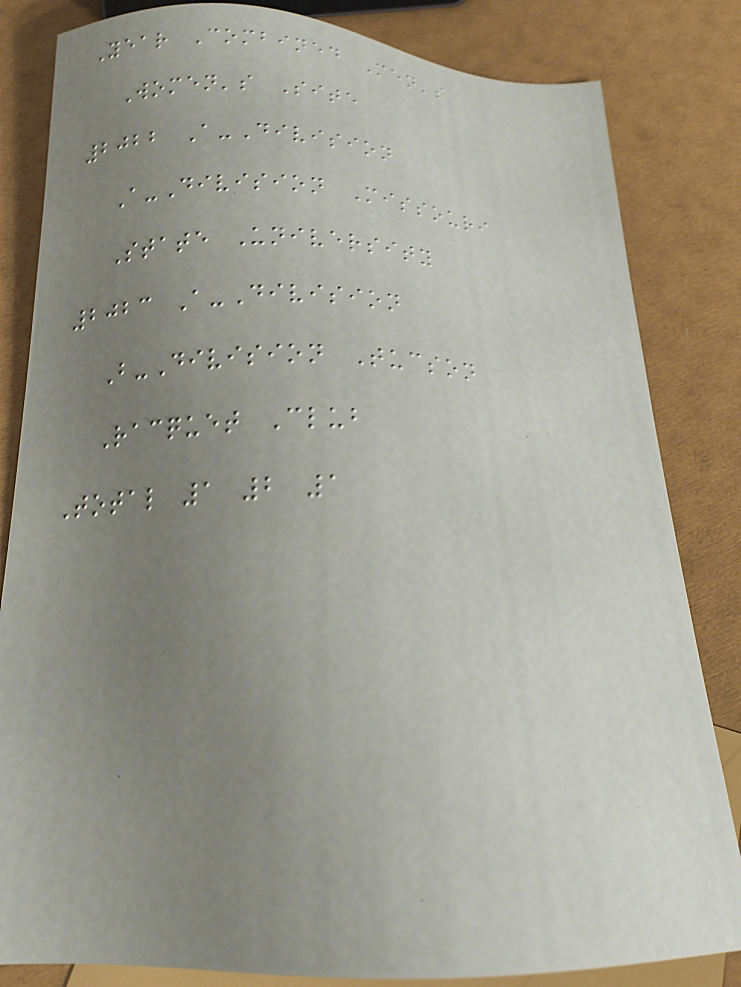Year Combined Men's
Women's Site
2022 A-Division
A-Division Missouri
State University
2023 A-Division
B-Division Tucson
Racquet Club
Total 1 2 1
